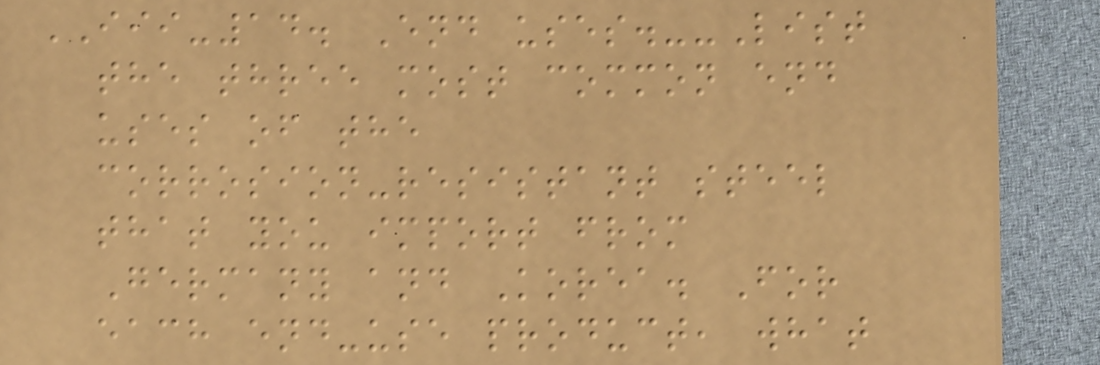III-14. End uses.--List
the three most common end
uses of the
corrosion-resistant steel
that you import from
Germany and Korea. For
each end-use product, what
